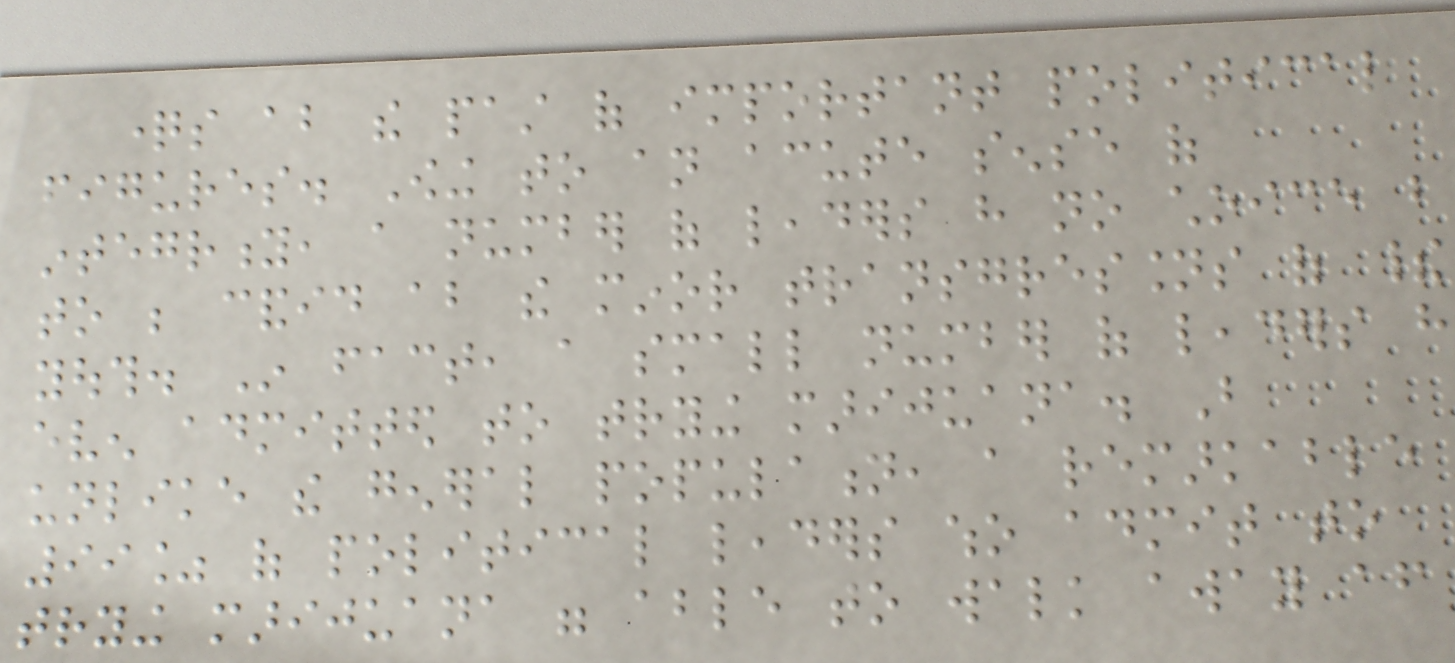questions about the past of important political
figures. Owing to an acute sense of
integrity, a number of leaders have no choice but
to be candid about the minor transgressions of their
youth. In fact, a small number of leaders have
even admitted to trying marijuana. But
unlike the general population, a remarkable
99% of political leaders who admit to
trying marijuana were able to walk away after
